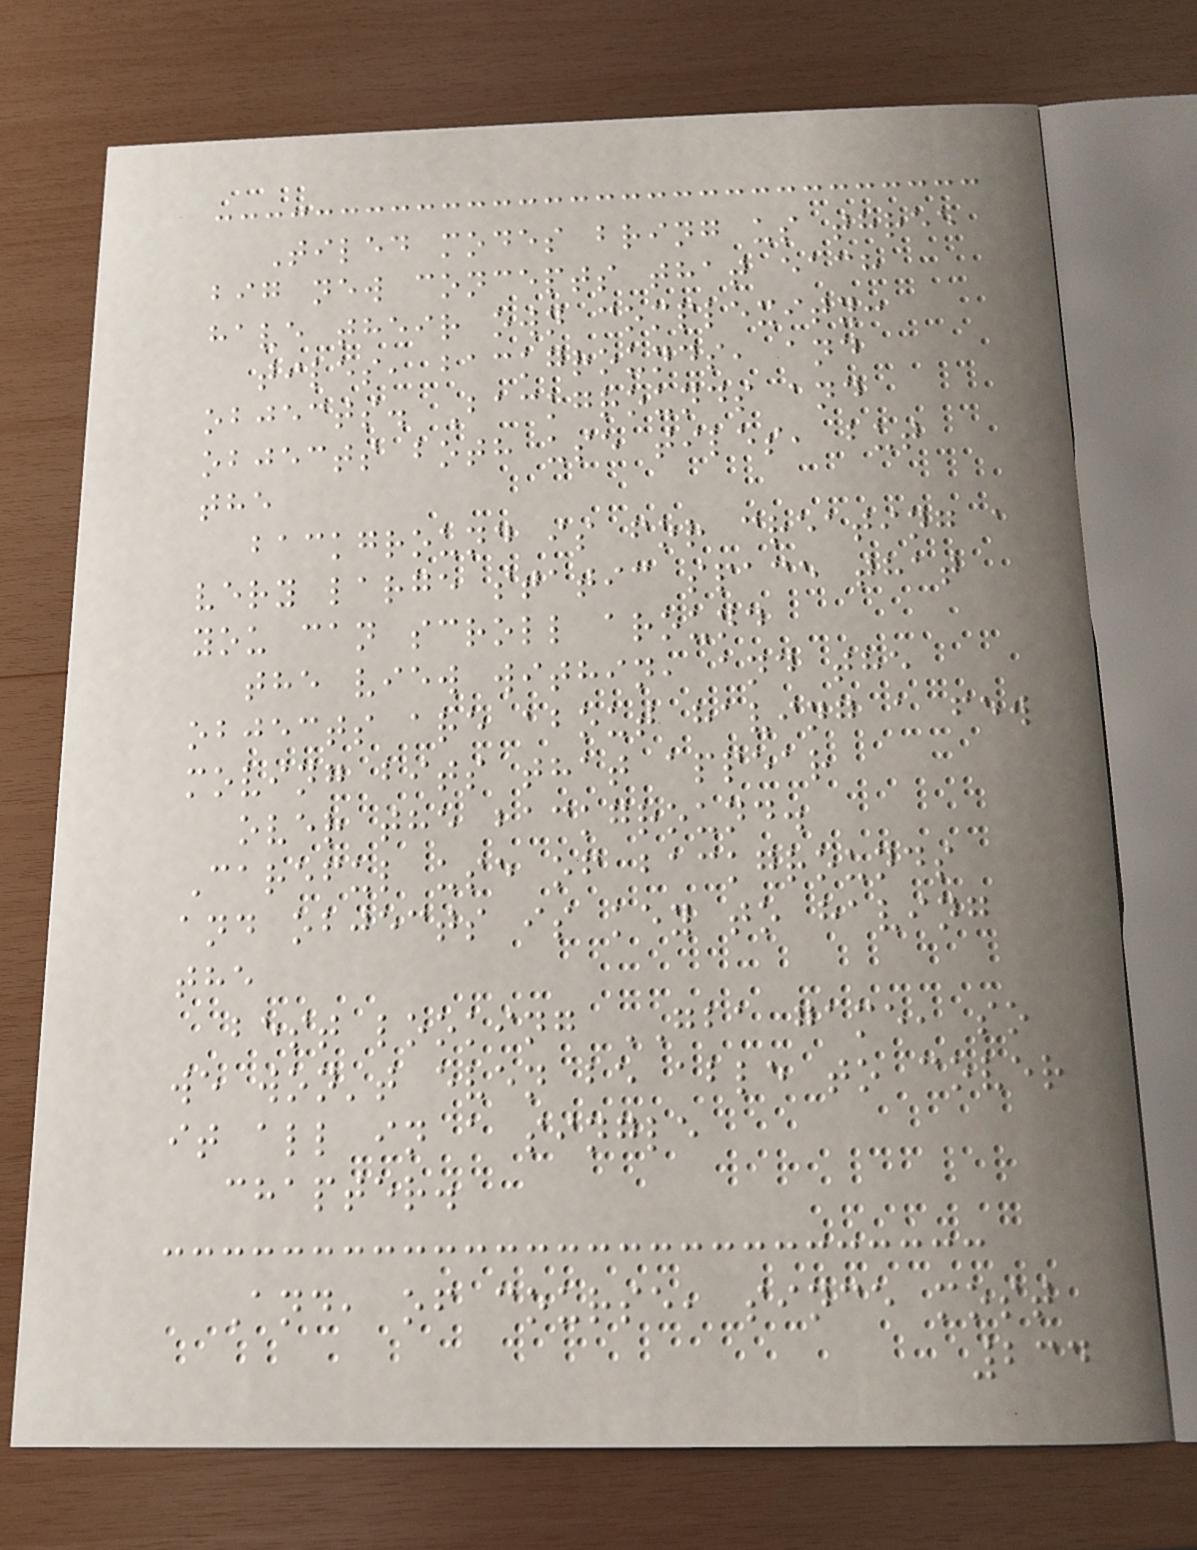Tiled modes bring us three
big new concepts that each
have their own complexity:
tiles, backgrounds, and
objects. Backgrounds and
objects both use tiles, but
the
background is for creating a
very large static space that
you can scroll around
the view within, and the
objects are about having a few
moving bits that appear
over the background.
Careful use of backgrounds
and objects is key to having
the
best looking GBA game, so
we won't even be able to cover
it all in a single
chapter.
And, of course, since most
234
